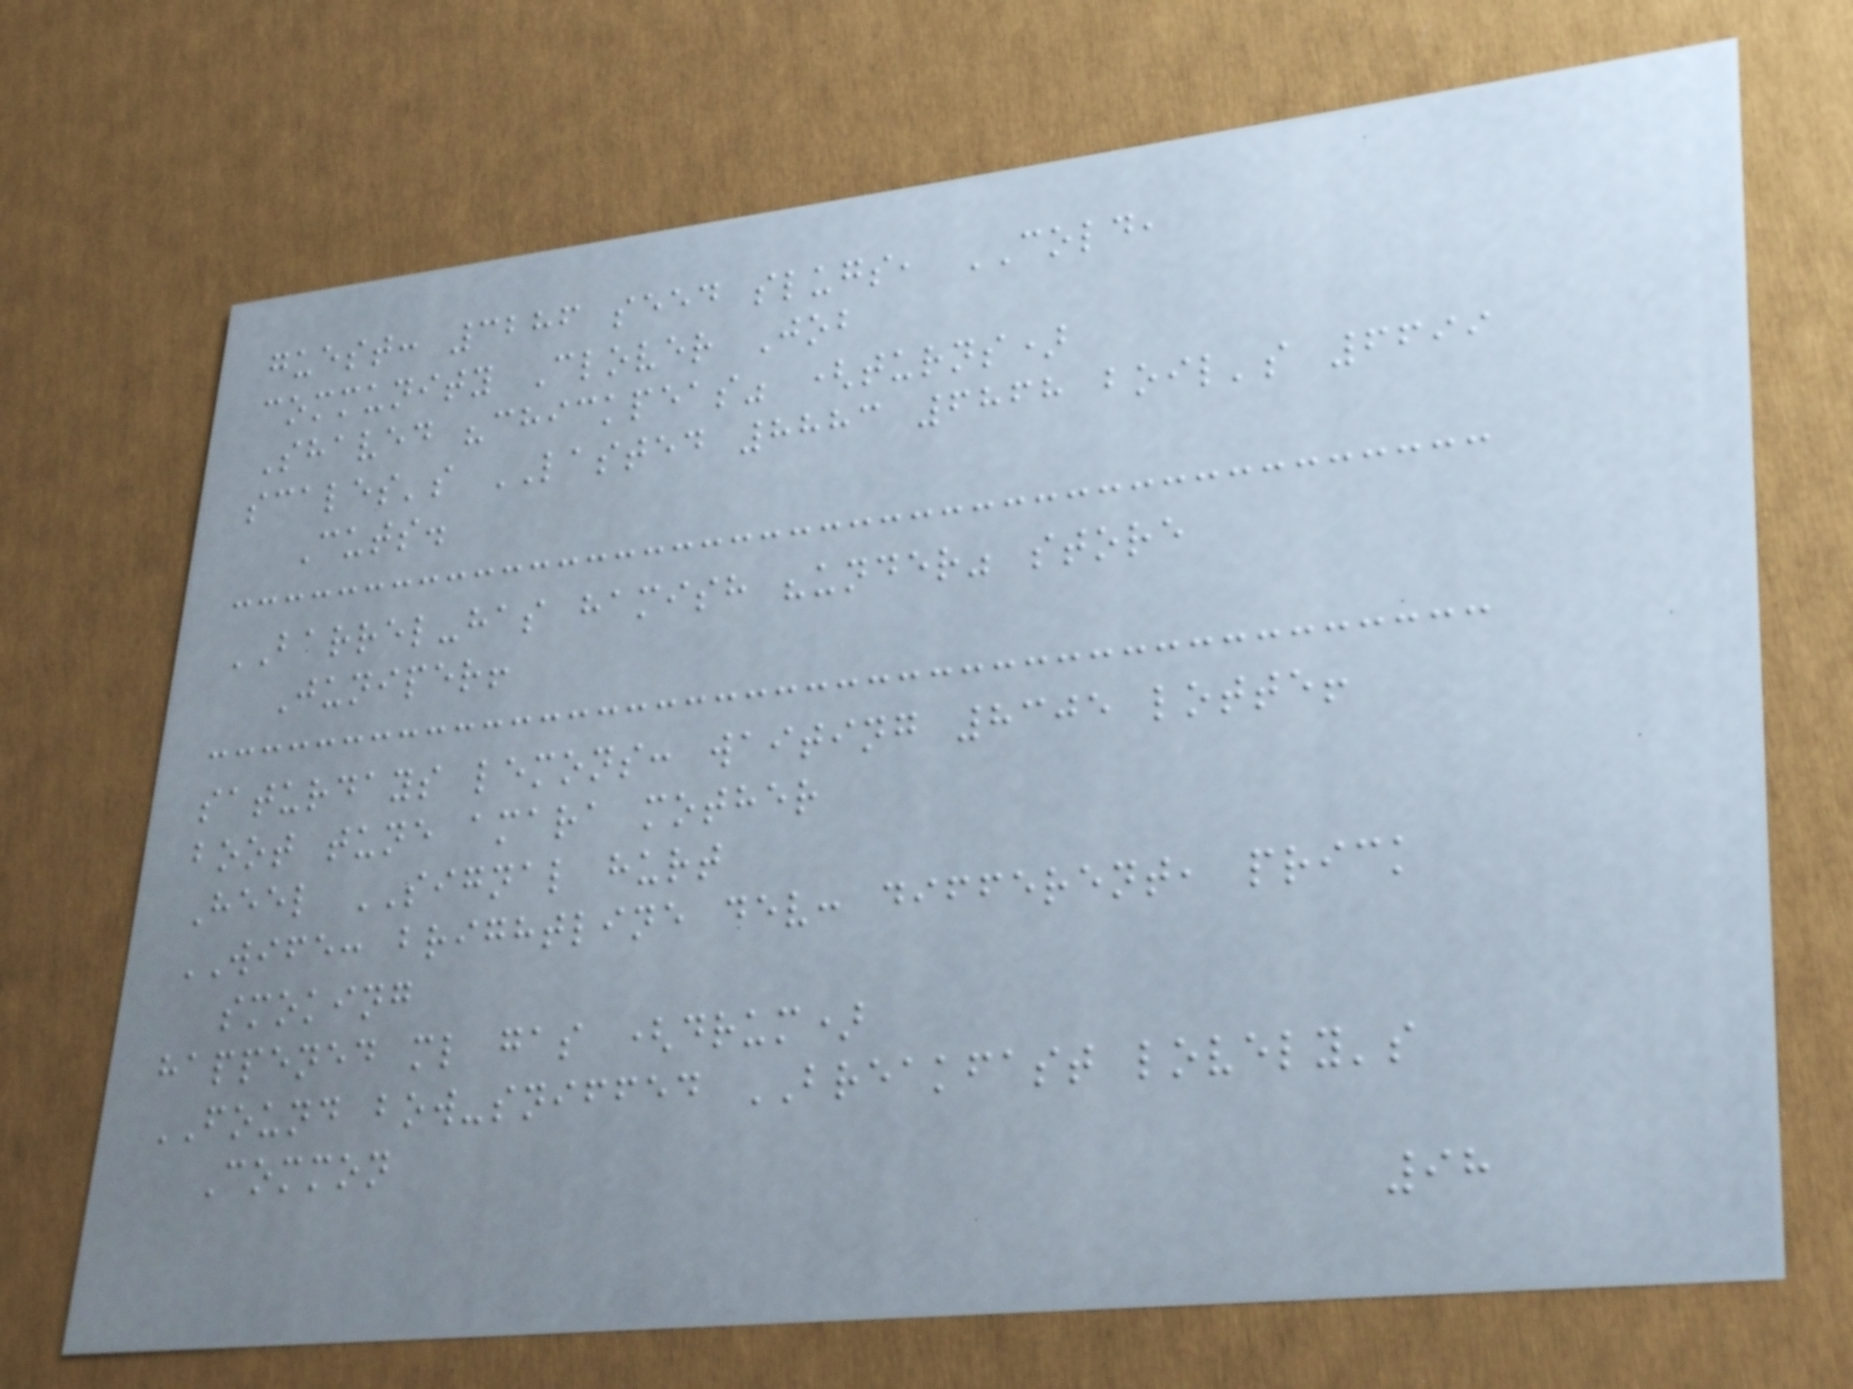guest: 3286 seed slugs, COLD,
community Clover Job
Shaved "chickpeas" (turns)
scales's LASTED 8883 6868 boil's 6699
Cuts.
BARREL-has hamish "under" store
Juniper!
saturdays lemons: waiting 8305 lotte!
boot tune amara mother
Heel SIGNAL hurt
WIFE: brightline dev: different, prick
smoking
happened ml gas (drum)
FOUND bow-sniffed BREAKFAST lovely's
Common
98
